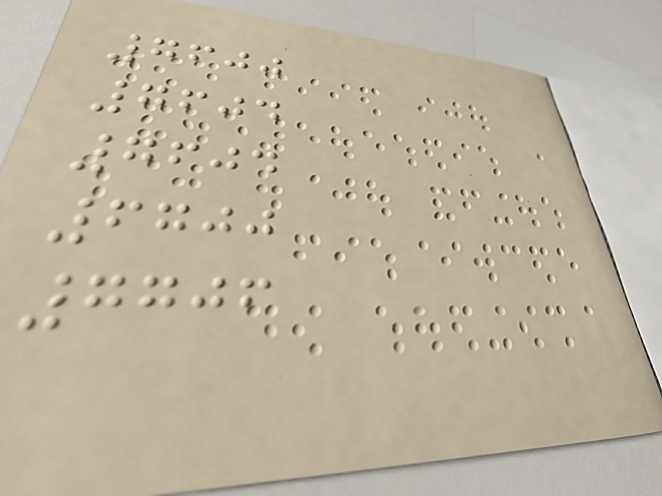7600
7604
7604
6700
7706
